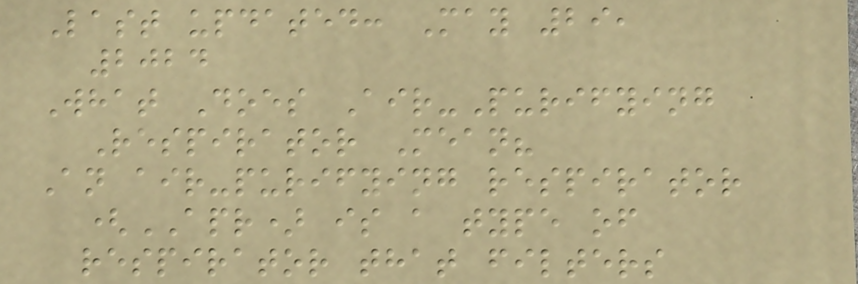Last updated: May 29,
2024
What Does Air-Purifying
Respirator Mean?
An air-purifying respirator
(APR) is a type of
respirator that filters
